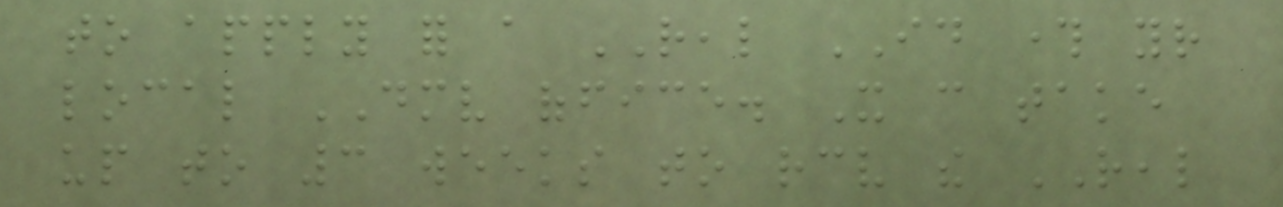to apply for a REAL ID through your
local DMV office. It can take
up to 3 weeks to receive the REAL
